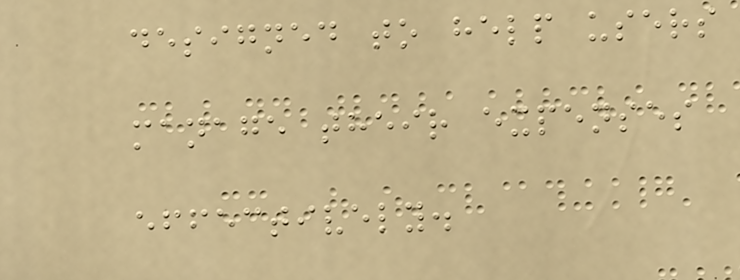designed to help users
manage their expenses
effectively.
